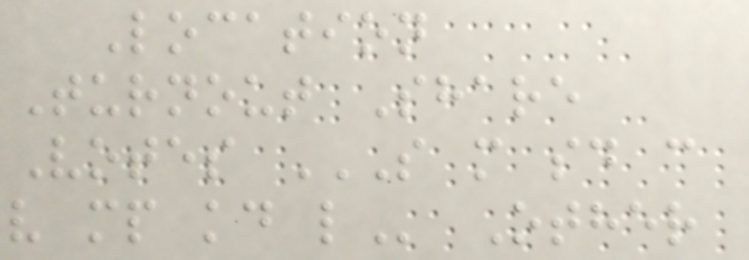Location
Turnout Share
Votes S M SD C
V MP KD L Other
